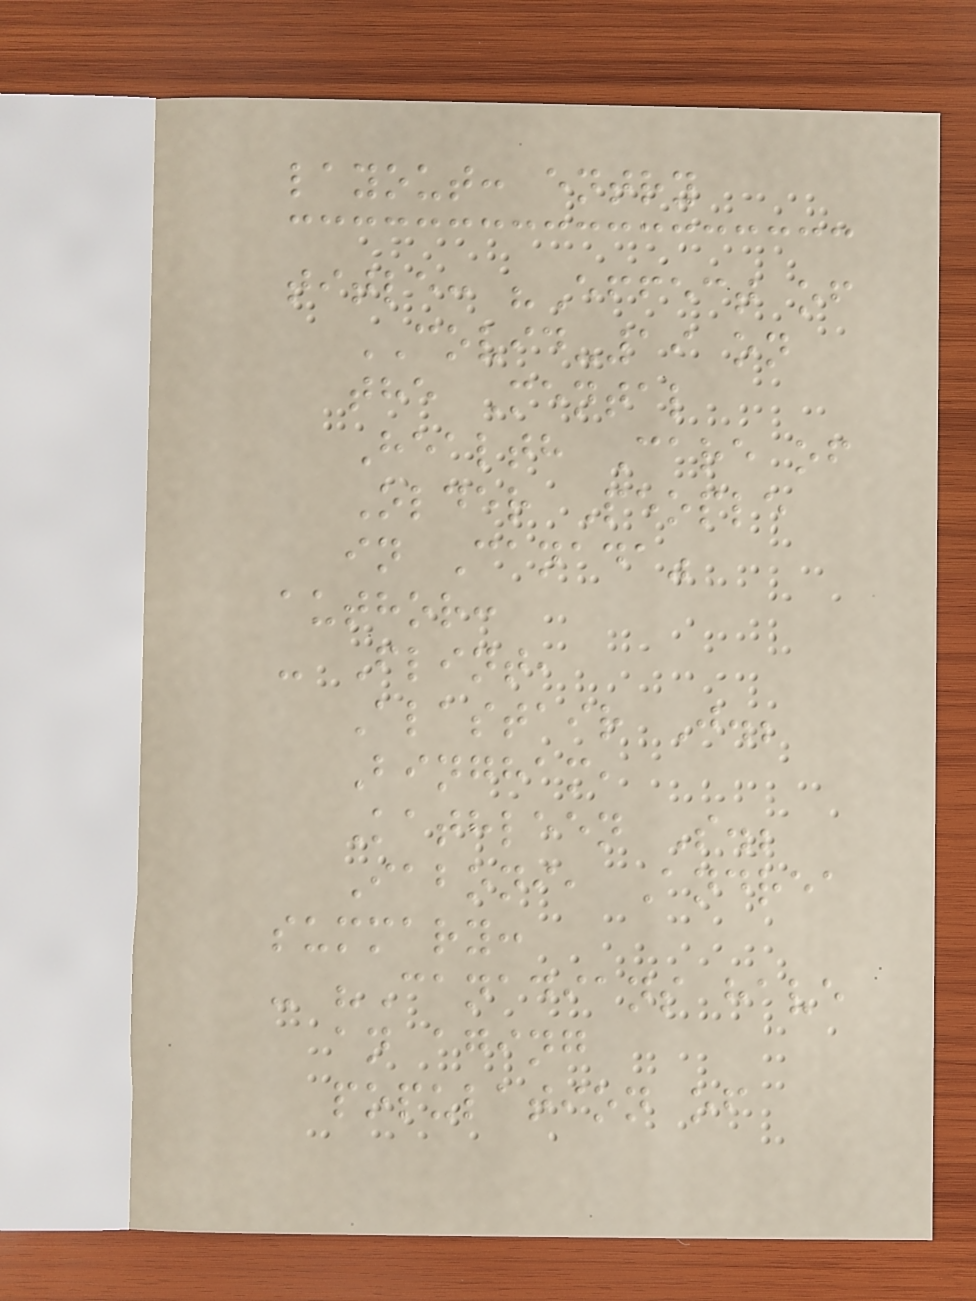layout: entry
title: "Effect of
COVID-19 on
the Mental
Health Care of
Older People
in Canada"
author:
- Flint,
Alastair J.;
Bingham,
Kathleen S.;
Iaboni, Andrea
summary:
- "Canadians have
an aging
population of
